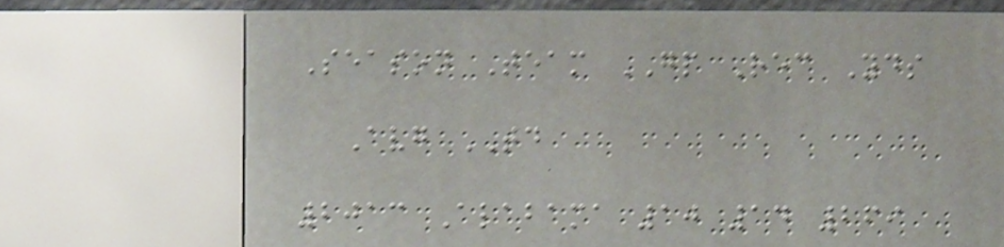Season Team GP Rec Yds
Avg TD
2013 Alabama 10 14 269
